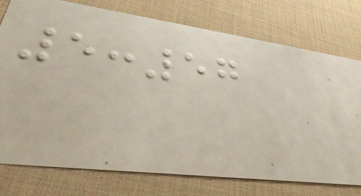5:57
